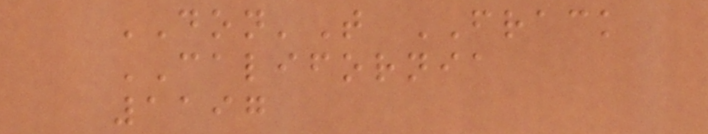DON'T FRACK
CALIFORNIA
1197
